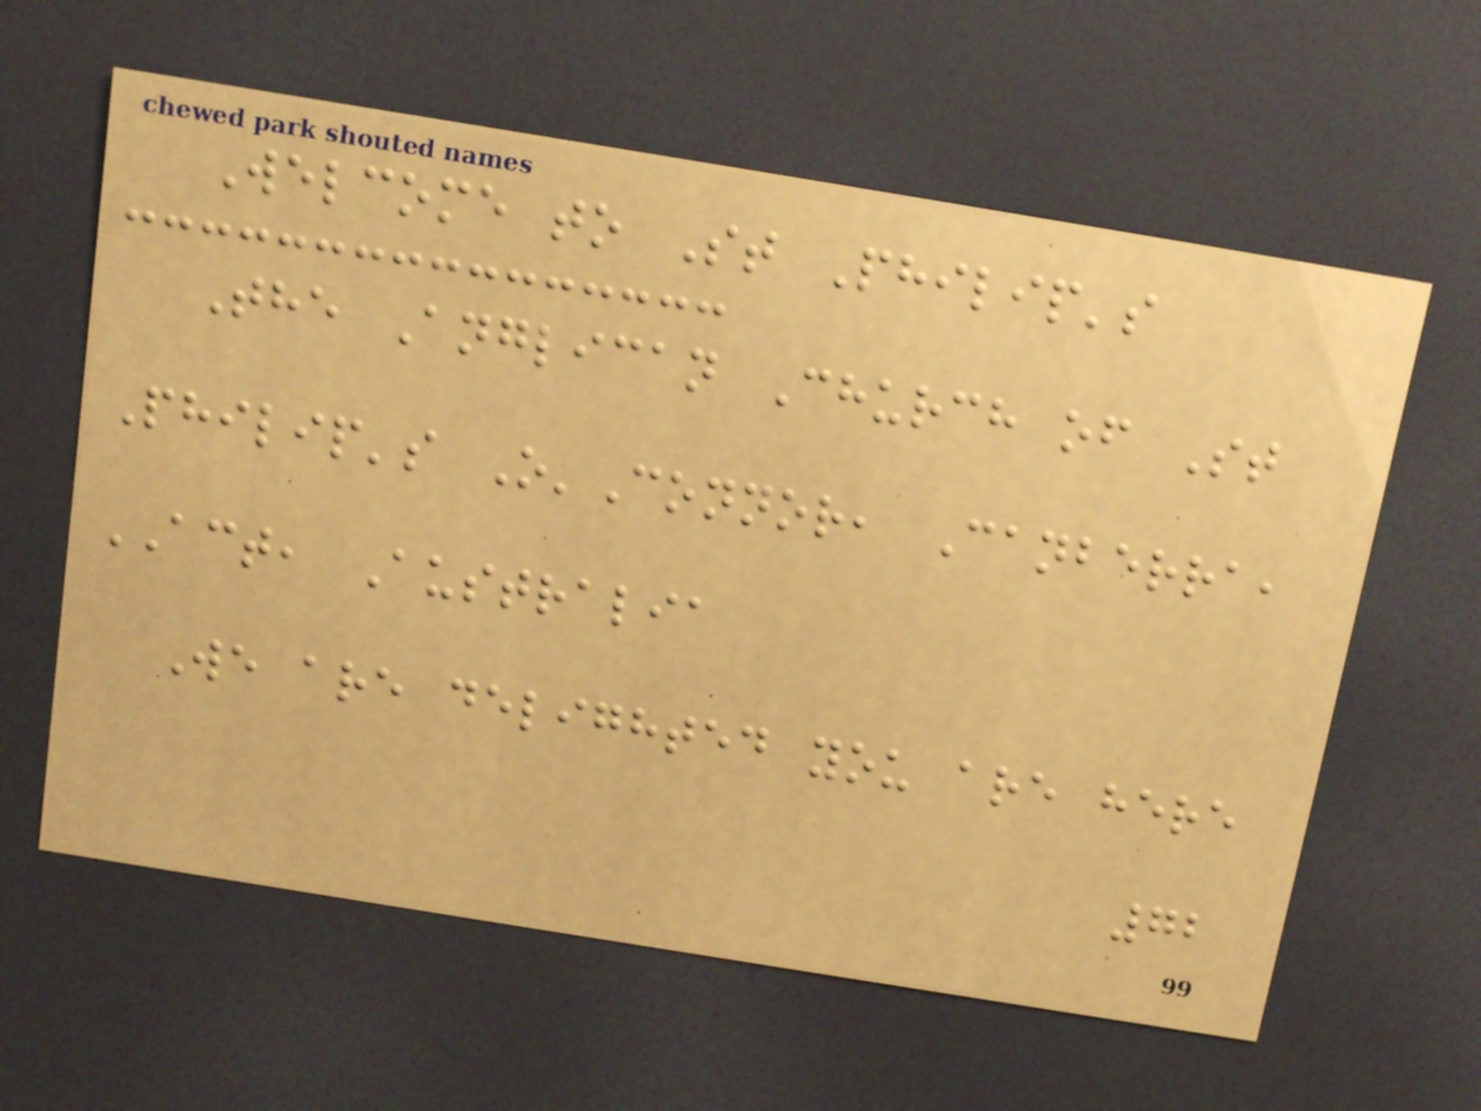Welcome to St Philip's
The Anglican Church of St
Philip's O'Connor, Canberra,
ACT, Australia
We are delighted you are here
72
